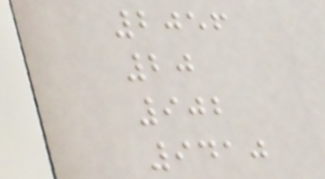2056
20
902
9410
